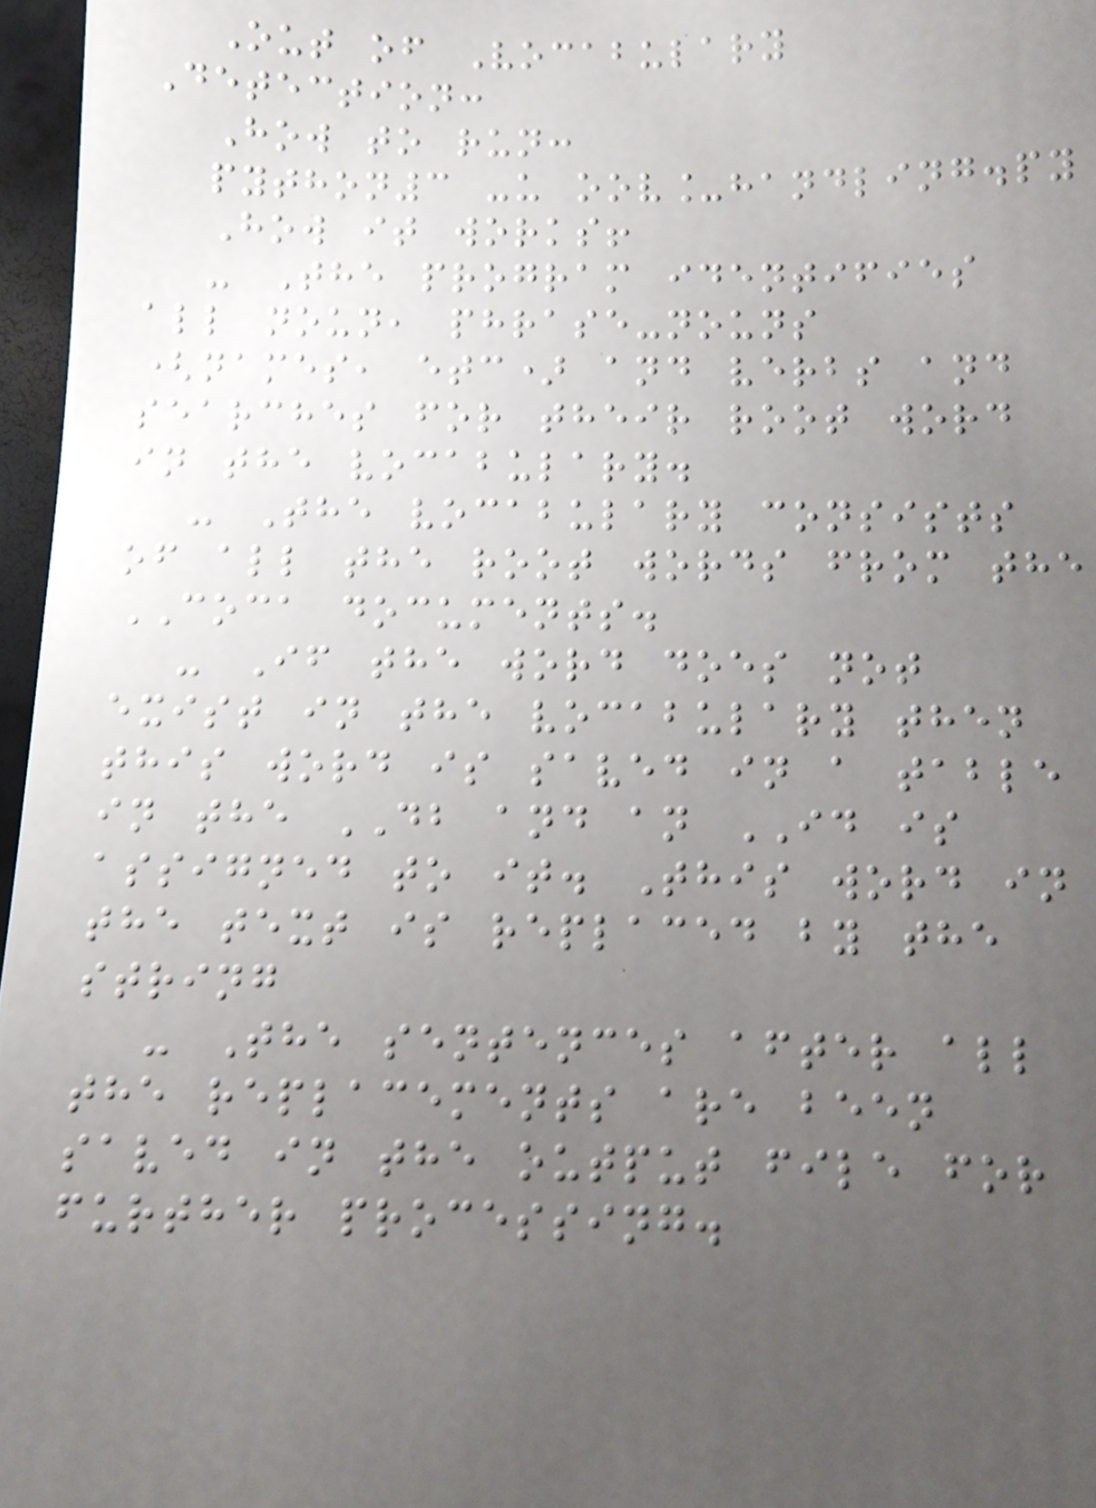Out of Vocabulary
Detection:
How to run:
python3 -u oov_handling.py
How it works!
- The program identifies
all noun, phrase-nouns
(names, etc) and verbs and
searches for their root word
in the vocabulary.
- The vocabulary consists
of all the root words from the
COCA documents.
- If the word does not
exist in the vocabulary then
this word is saved in a table
in the DB and an ID is
assigned to it. This word in
the text is replaced by the
string
- The sentences after all
the replacements are been
saved in the output file for
further processing.
